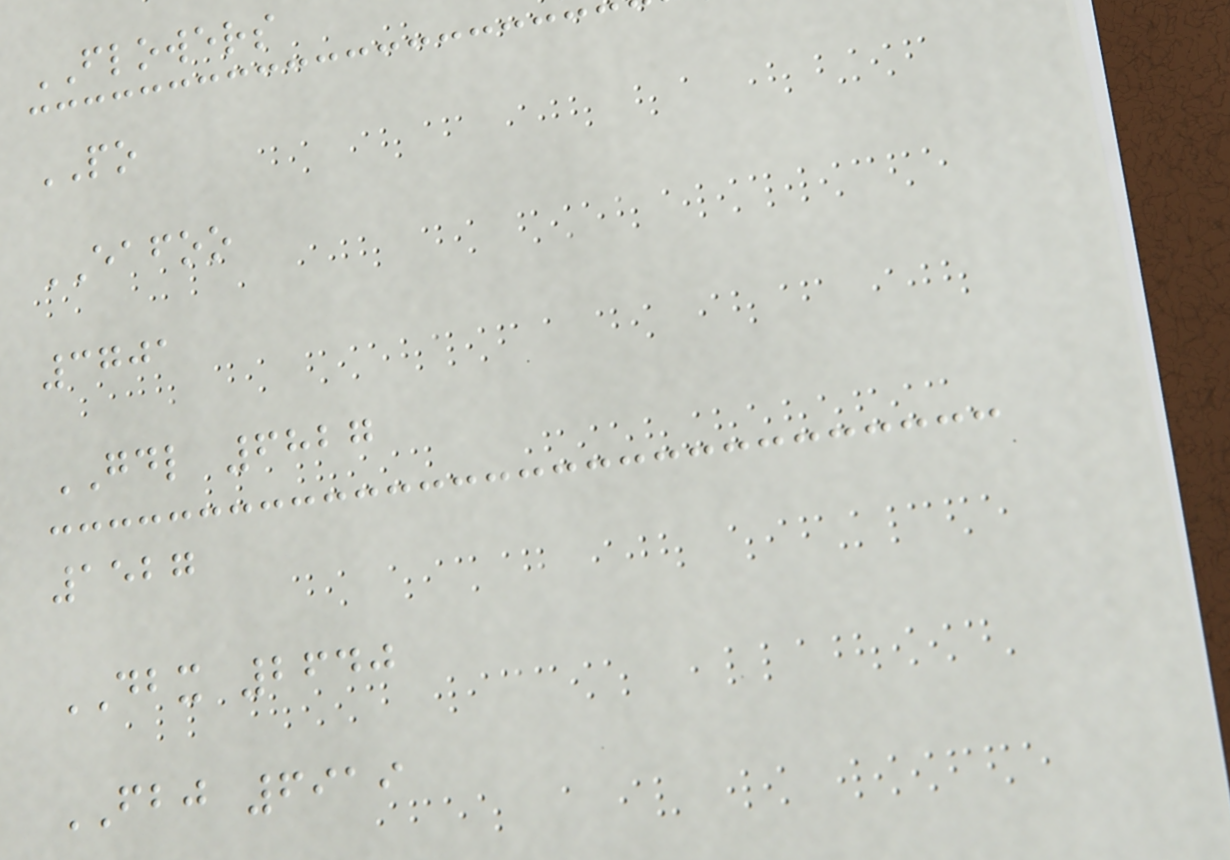FLOWERS
PO
EAFOO
3701
GDL 6827
1527
DBX 2640
FBJ 6919
